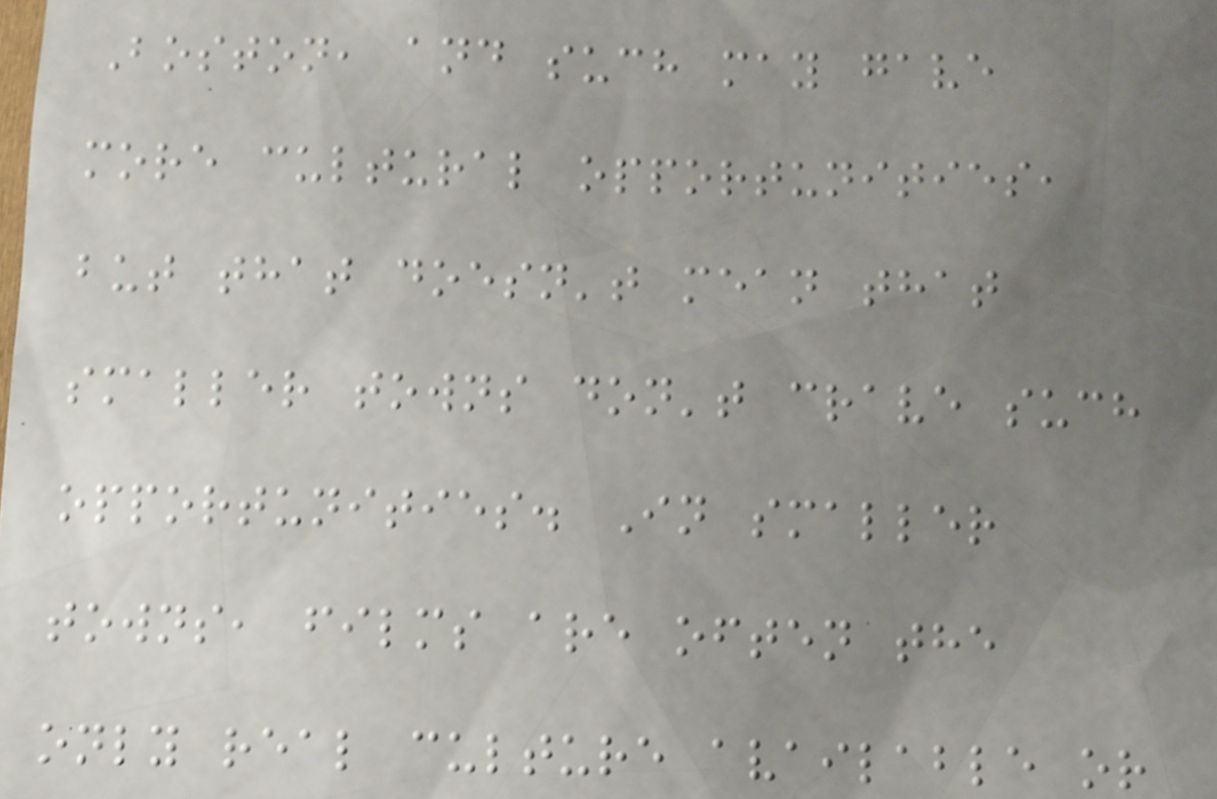Boston, and such may gave
more cultural opportunities,
but that doesn't mean that
smaller towns don't crave such
opportunities. In smaller
towns, films are often the
only real culture available or
